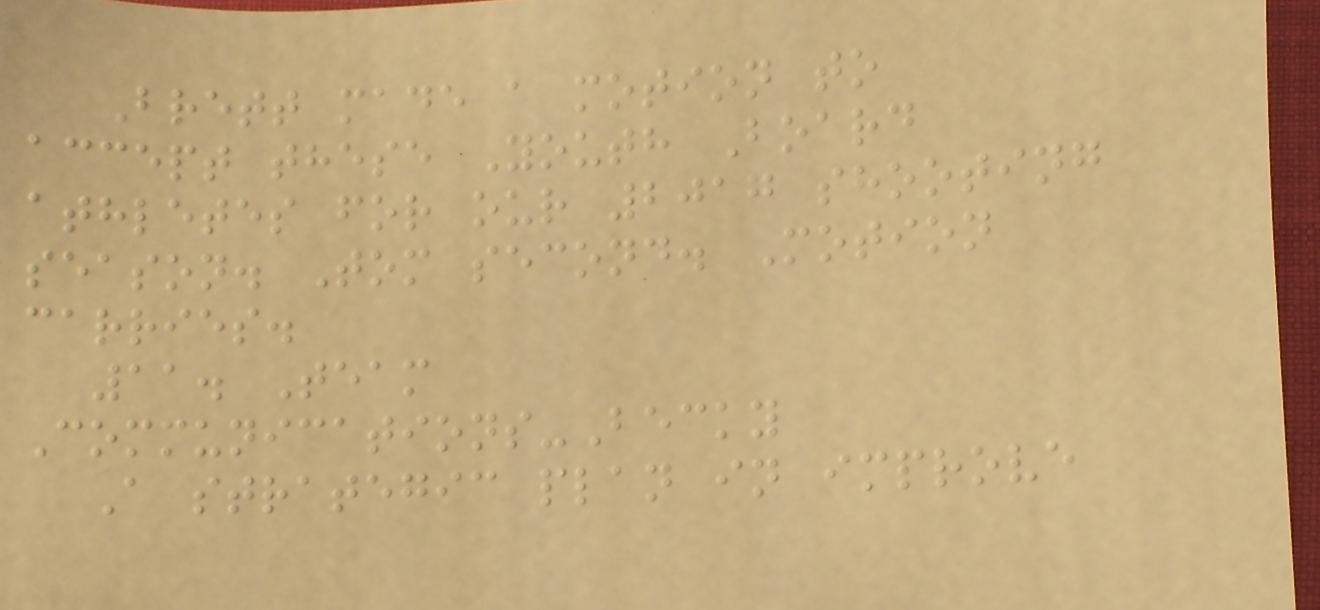Brett made a motion to
accept these Youth Board
athletes for our 2017 shooting
season. Tom second. Motion
carries.
11. Team
Communications-Becky
A strategic plan in improve
